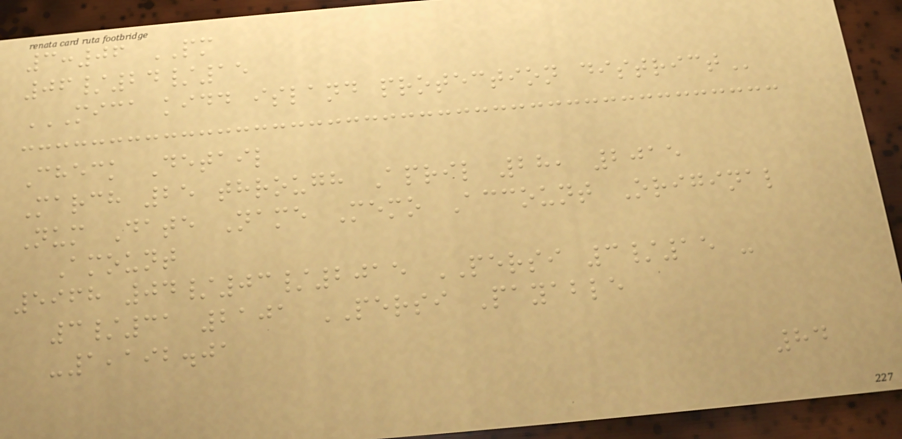3:06 PM
06/24/15
MICA KIDD ISLAND PROTECTION DISTRICT
Check Detail
March 25 through April 28, 2015
Num Date Name Memo Account Original
Amount
5968 04/03/2015 PERSI 3/15 -
3/31 2101 PERSI Payable
-1,192.01
84
